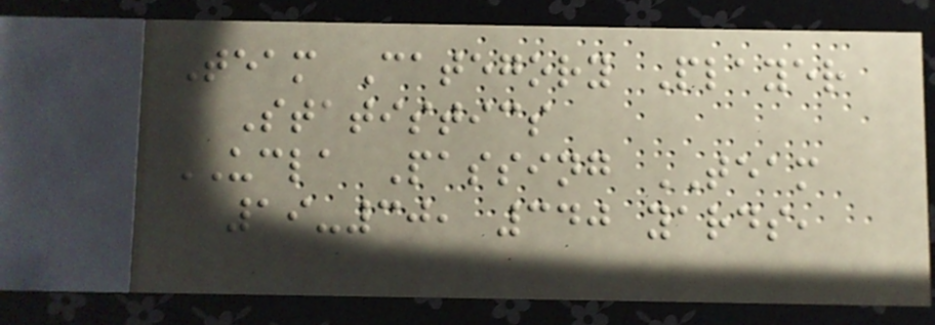Team Category Player
Statistics
UCLA Passing TEAM
19-30, 340 yards,
